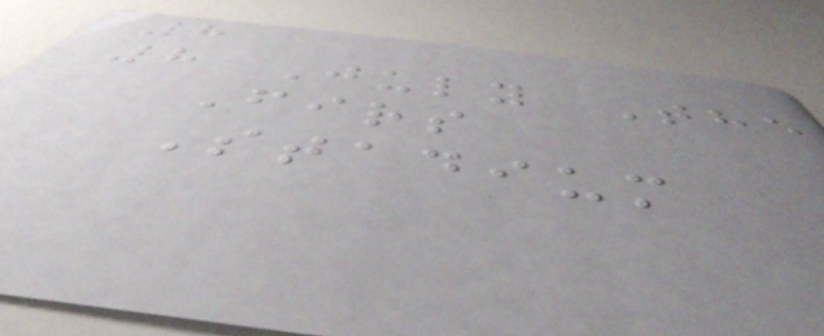8
8 July The
Firs
Stadium
